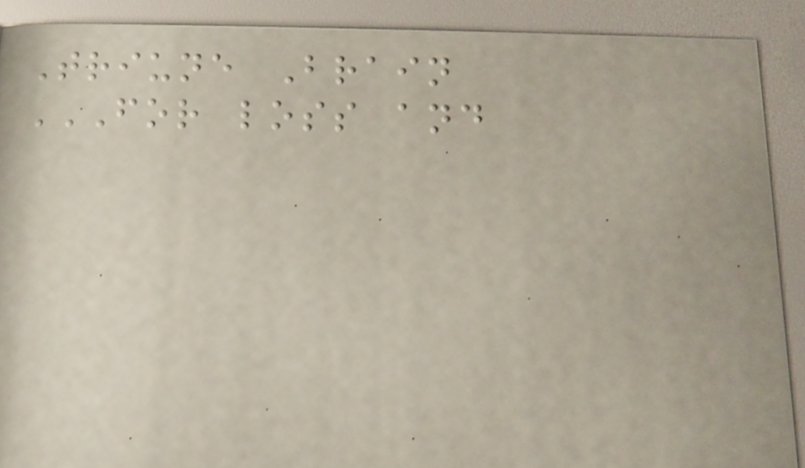Triune Brain
FOR LOSS AND
